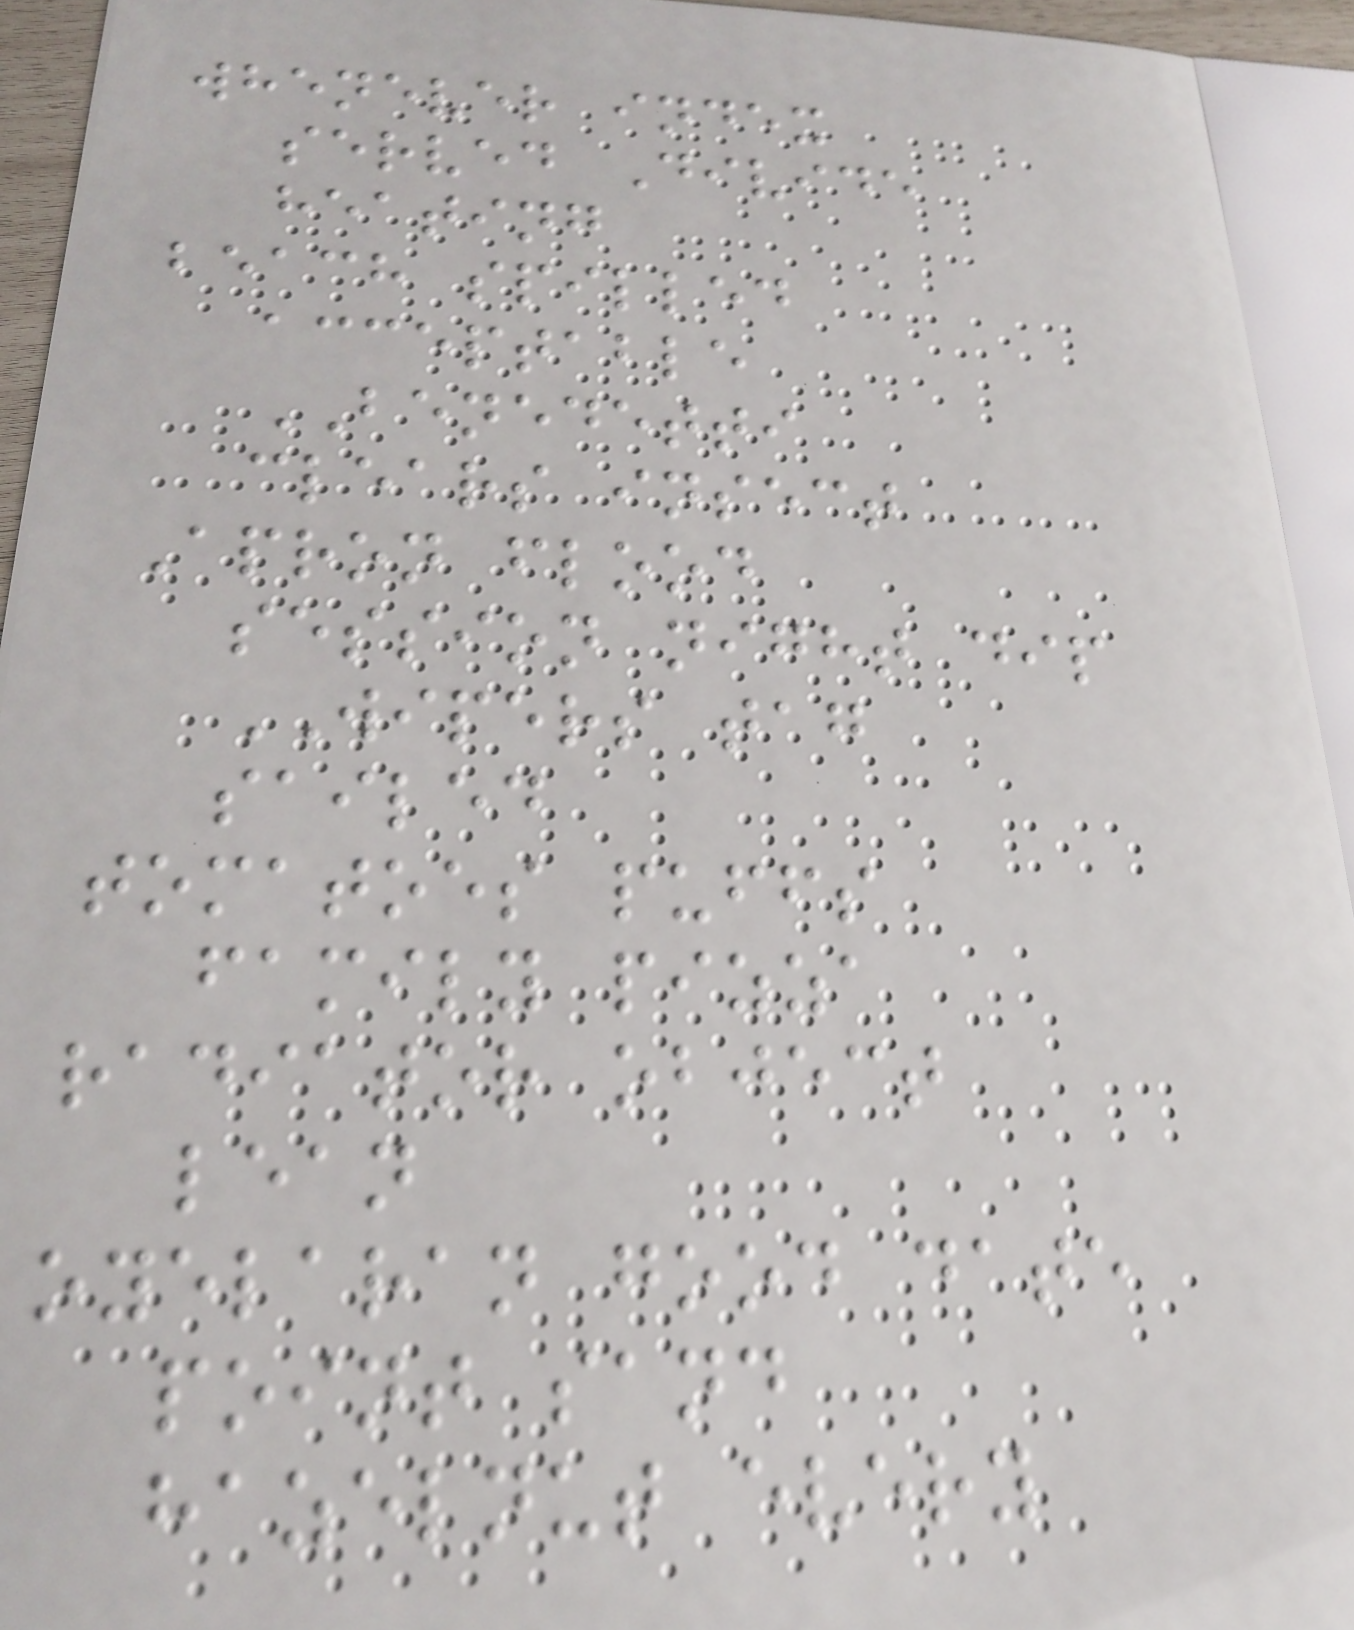whenever index
served Divide
heating
beach spilled
acceptable
BENEDETTI
clears insect
Apron flood
session night dip
WIPERS tag
sailed
tomatoes puffs
family pizza
radiator object
lean
oyelaran good date
point sand
hazelnut every
